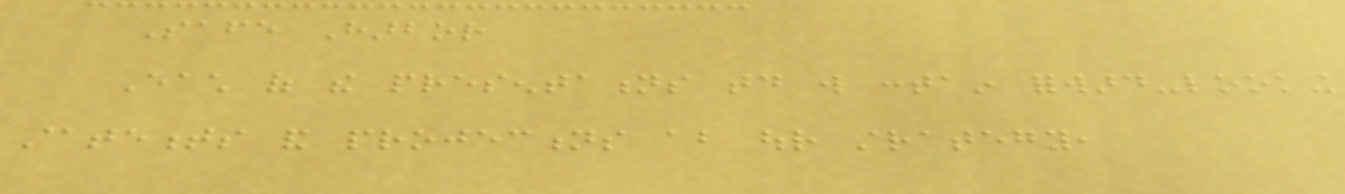Safe Harbor
Each of the presentations today will contain forward-looking
statements and projections about our strategy,
